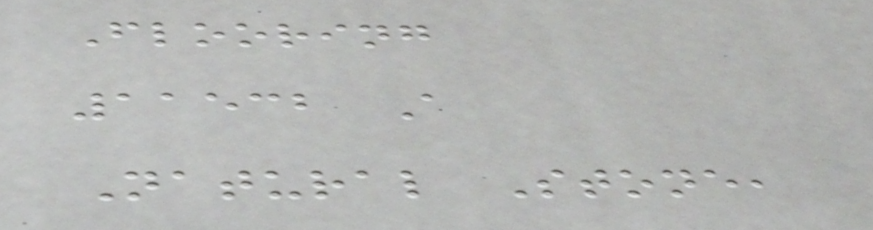Flooring
11532 A
Natural Stone,
